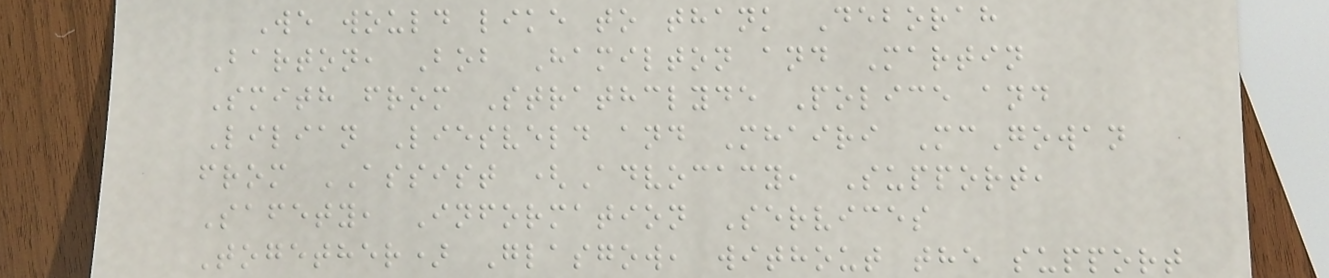We would like to thank Deborah
Barton, Bob Hamilton and Martin
Smith from Strathclyde Police and
Lilian Liesveld and Mhairi McGowan
from ASSIST (Advocacy, Support,
Safety, Information Services
Together) Glasgow, without the support
